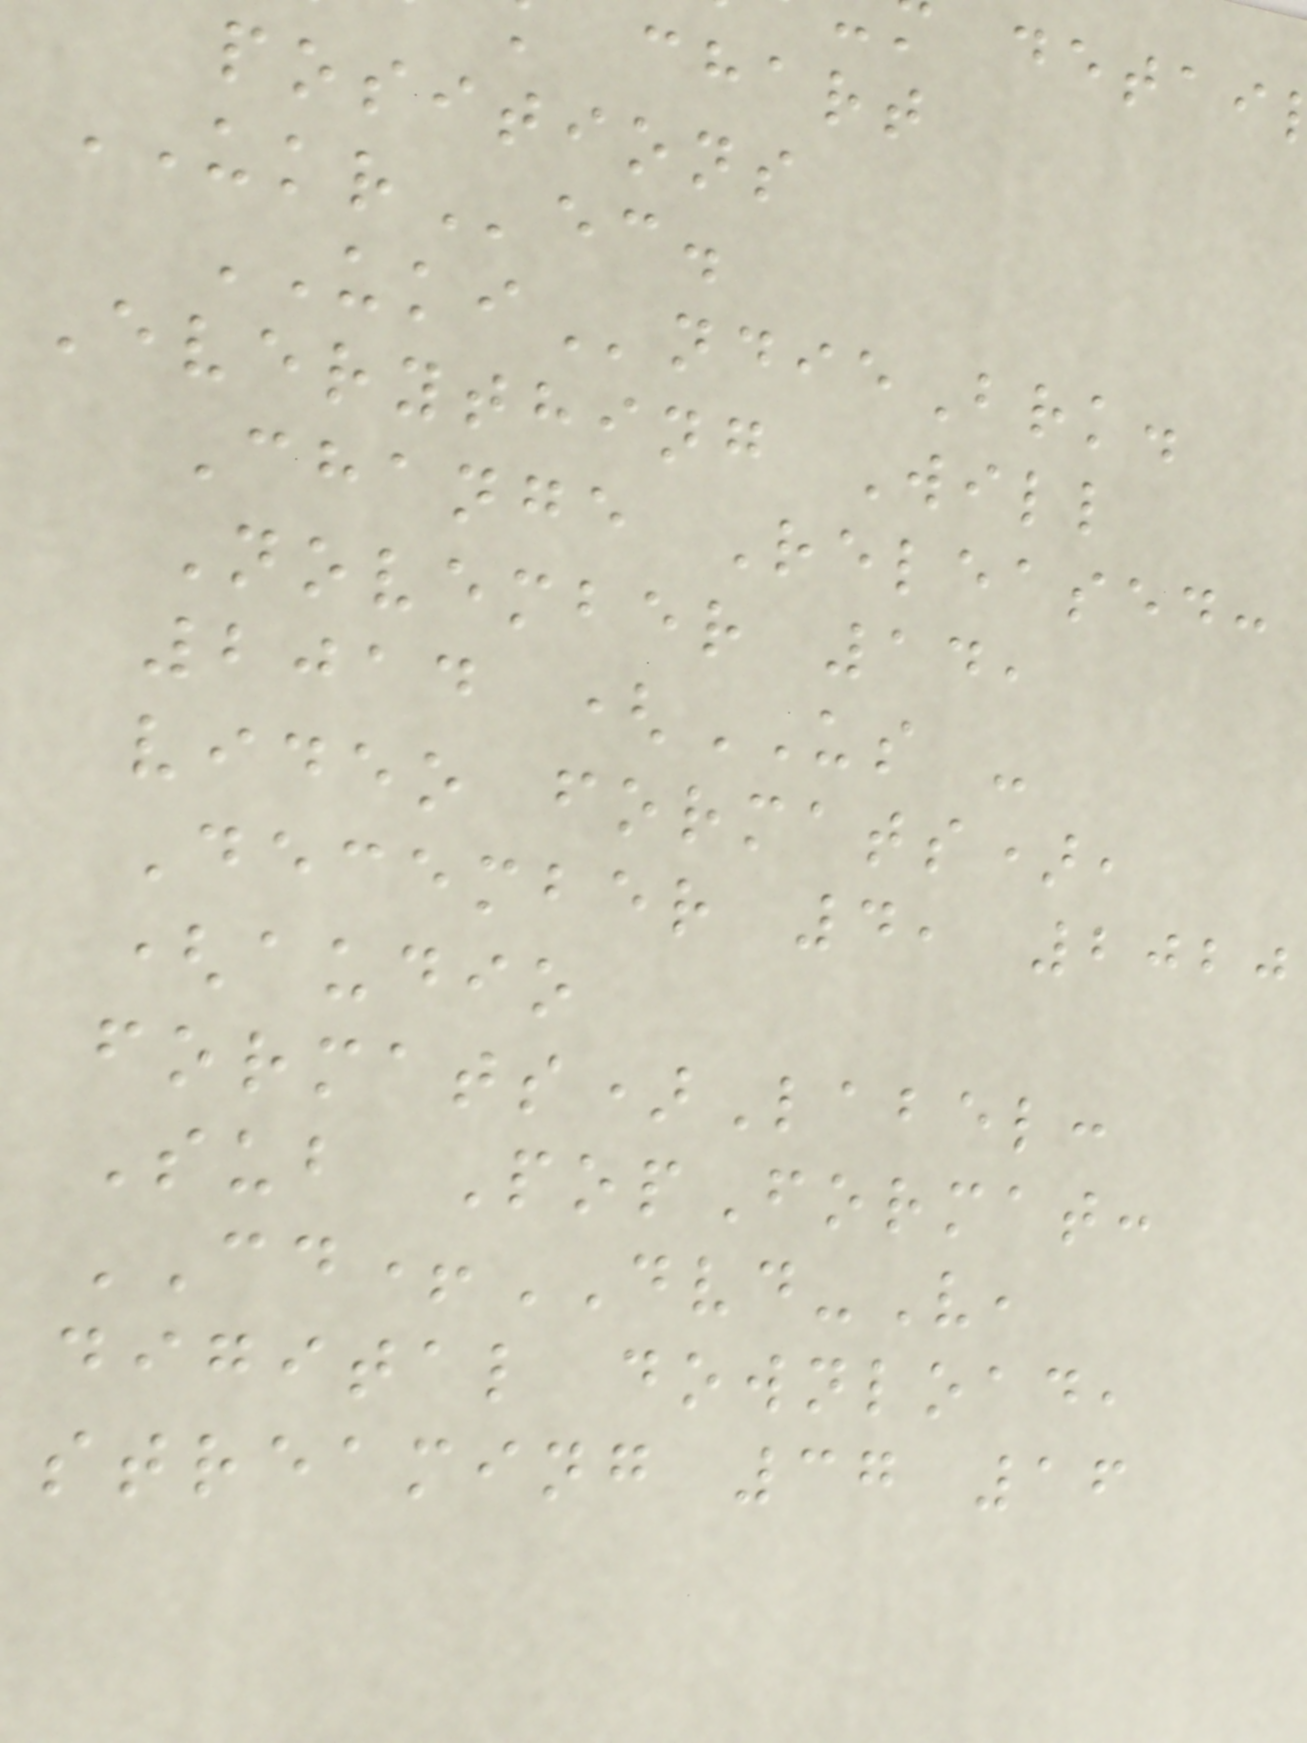chart
positions
UKRec.
UKIndieBrk.
Everything Will
Change Released:
November 14,
2014 (US -
video formats),
December 4, 2020
(audio
formats)Label:
Sub PopFormat:
CD+DVD-V,
digital download,
streaming 37 16
